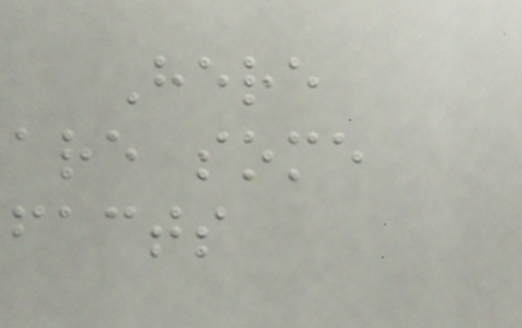Here
are some
facts
